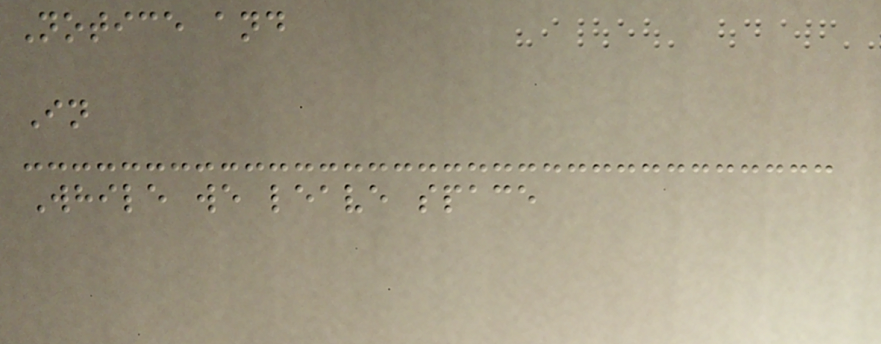Notice and
In
While we leave space
